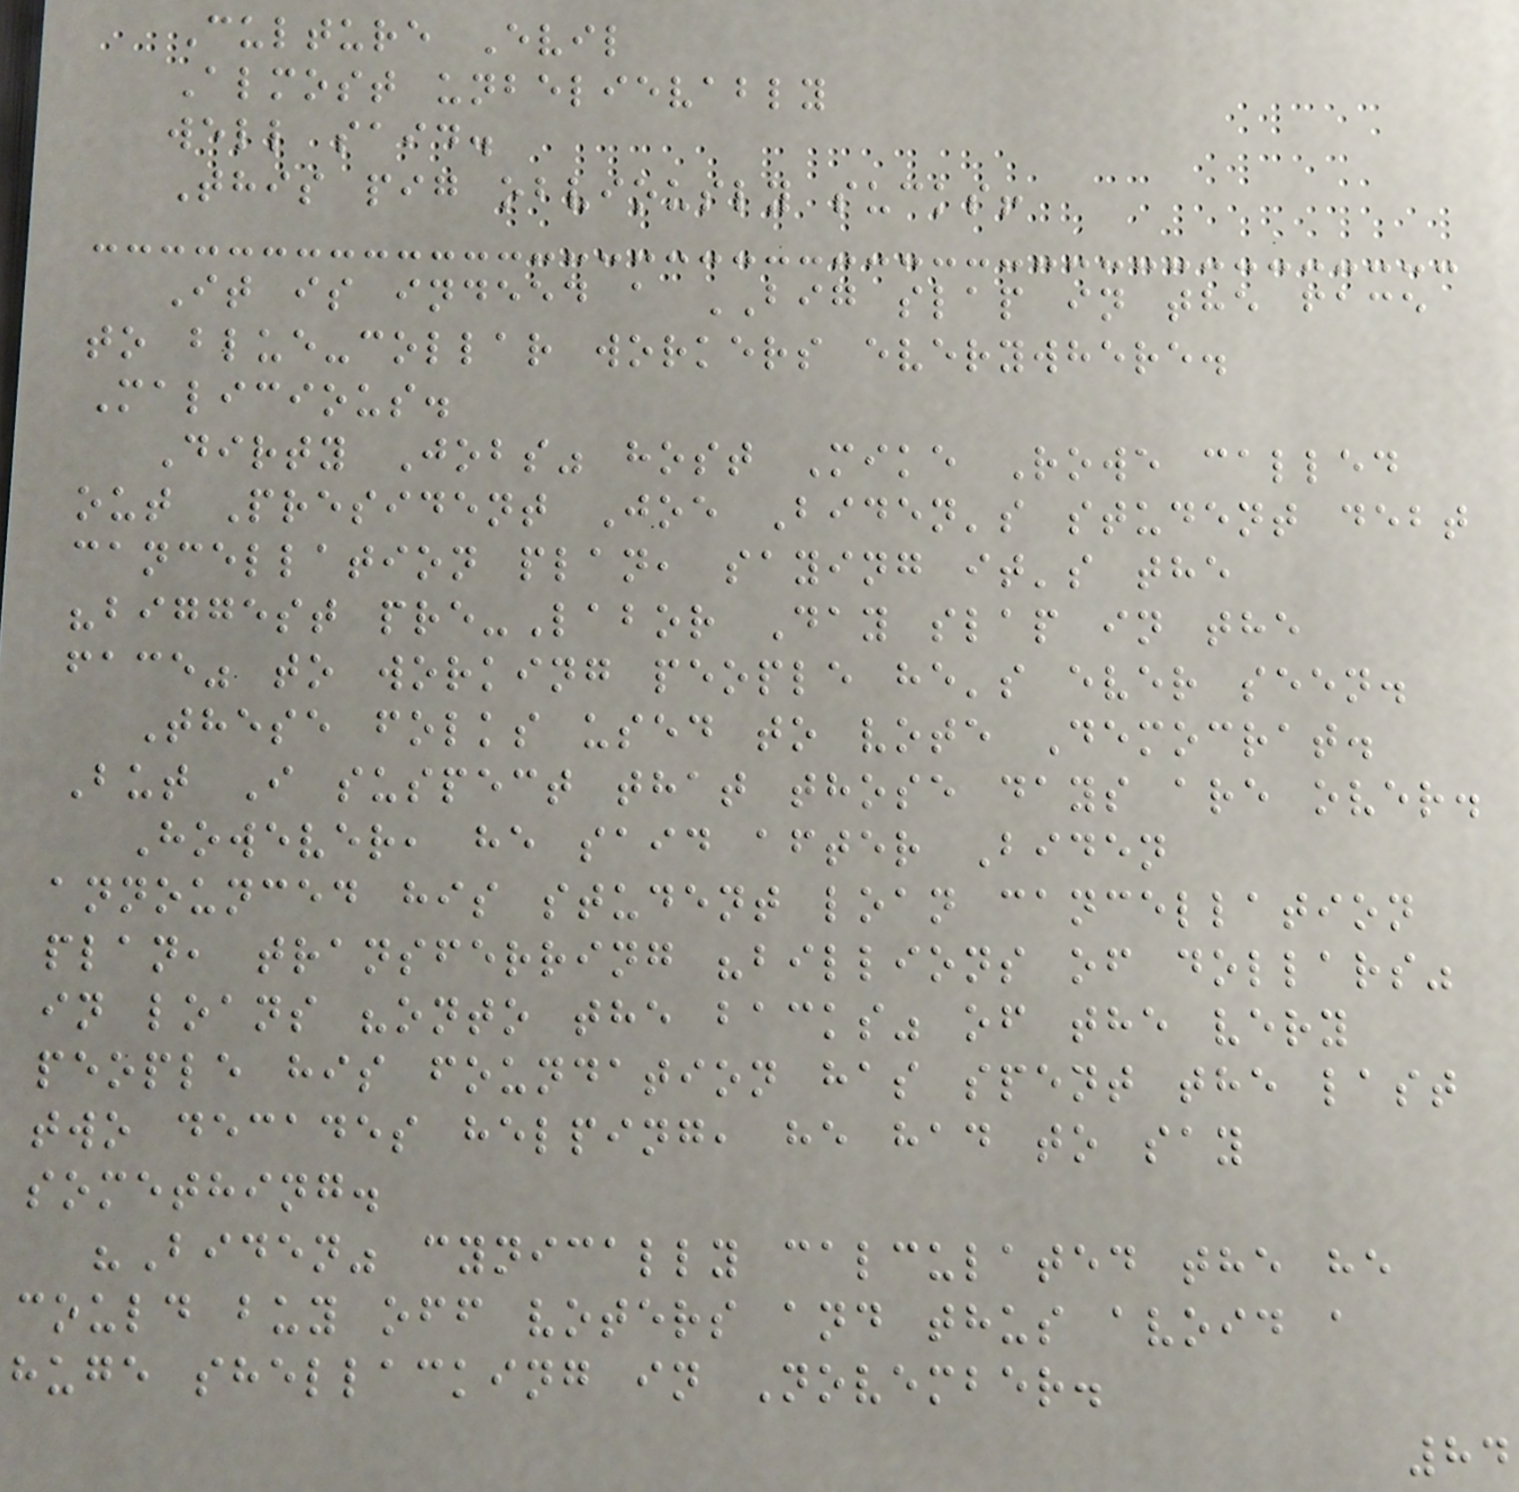Culture Evil
Almost unbelievably
well said.
This pig obviously sucks!
It is indeed a BIG slap in the face
to blue-collar workers everywhere.
Malicious.
Dirty Jobs" host Mike Rowe called
out President Joe Biden's student debt
cancellation plan, saying it's the
"biggest pre-Labor Day slap in the
face" to working people he's ever seen.
These folks used to vote Democrat.
But I suspect that those days are over.
However, he said after Biden
announced his student loan cancellation
plan, transferring "billions of dollars"
in loans "onto the backs" of the very
people his foundation has spent the last
two decades helping, he had to say
something.
"Biden" cynically calculated the he
could buy off voters and thus avoid a
huge shellacking in November.
84
